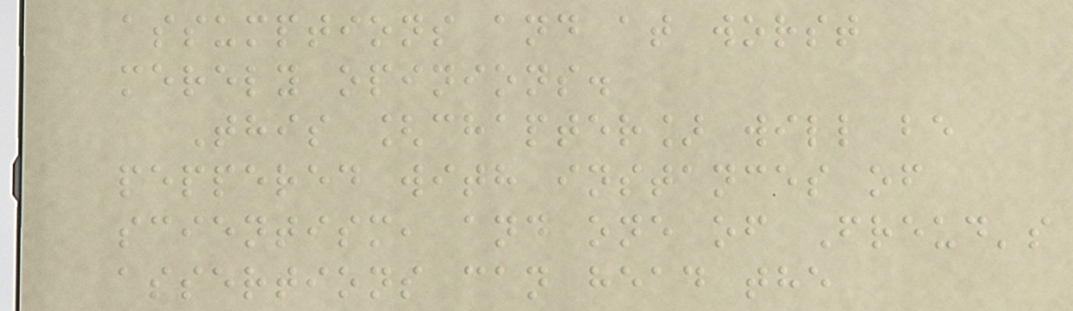assumptions and at worst
merely opinions.
This [chapter] will be
peppered with instances of
scientism, and one of Freud's
assertions can head the
